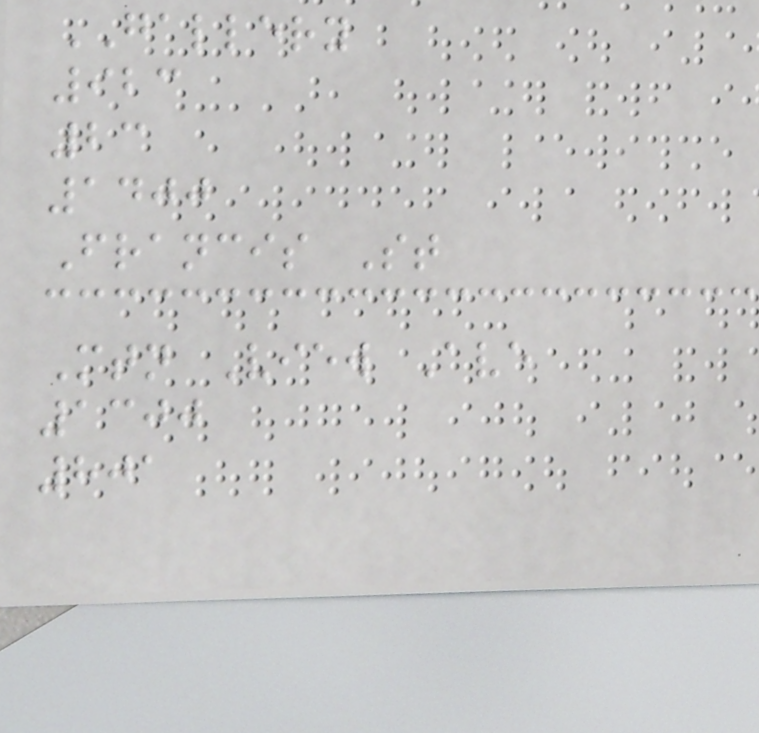GALLERY
923
23
1400
Francis St
Mtn View Ave
1300
801
